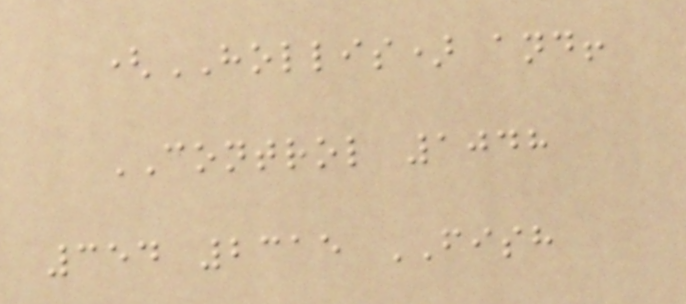(HOLLIS) and!
CONTROL 1048
354 2315 FISH
